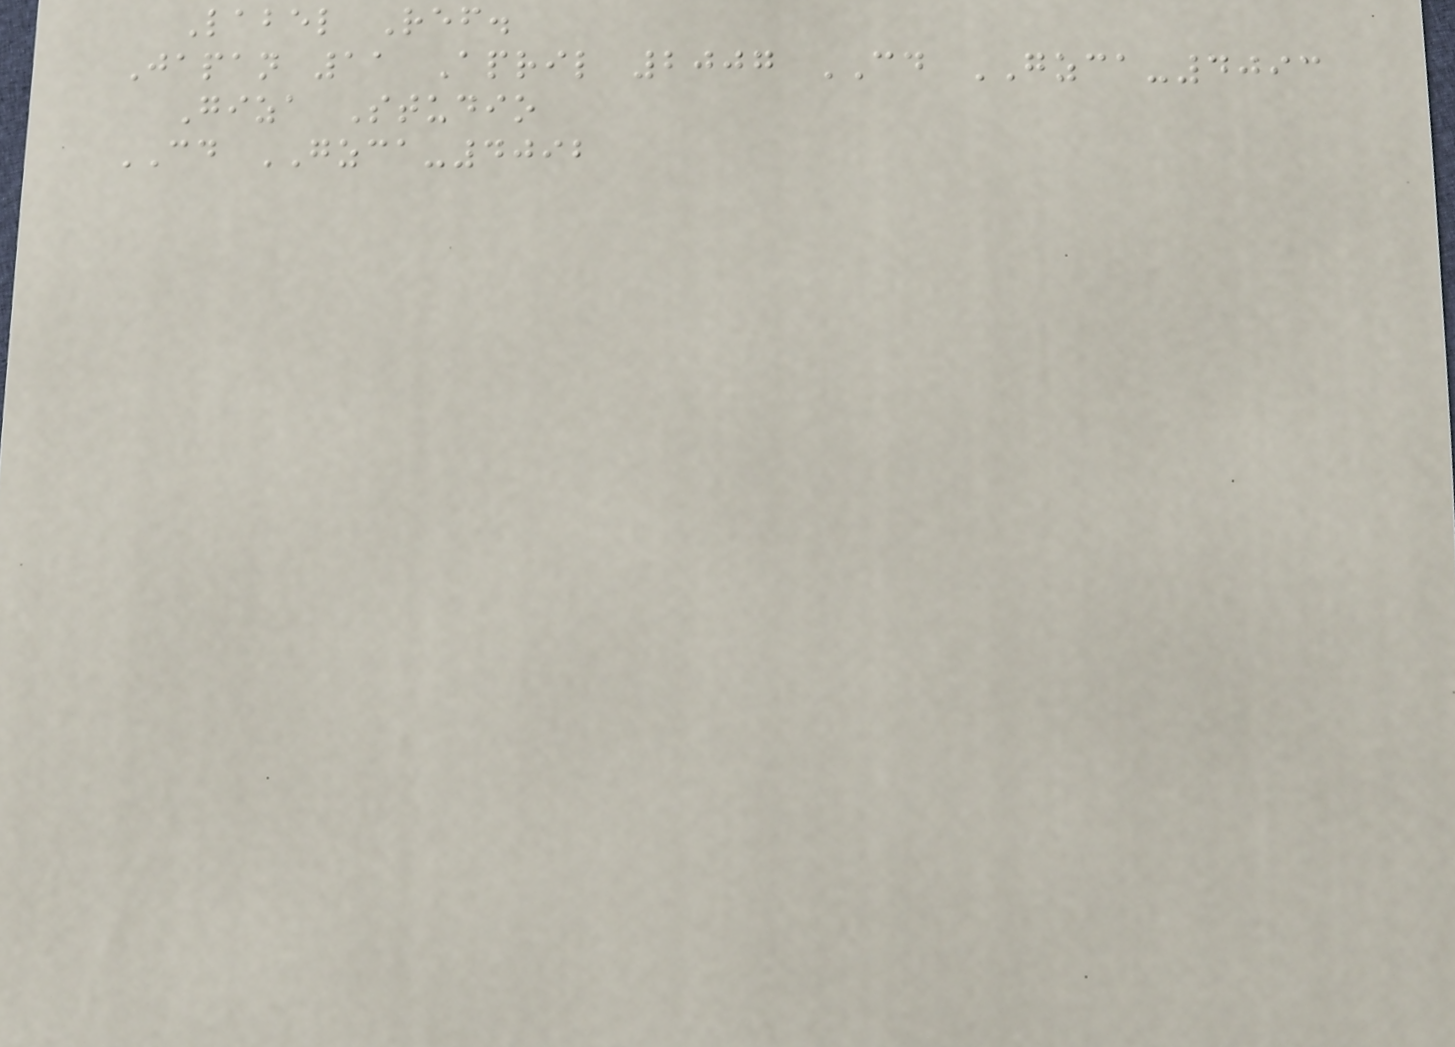Label Ref.
Japan 11 April 2007 CD GZCA-4093
Giza Studio
CD GZCA-4092
